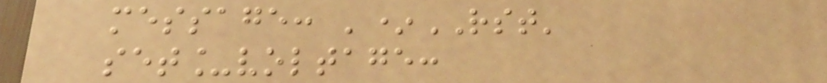message: '*RST'
set_voltage:
